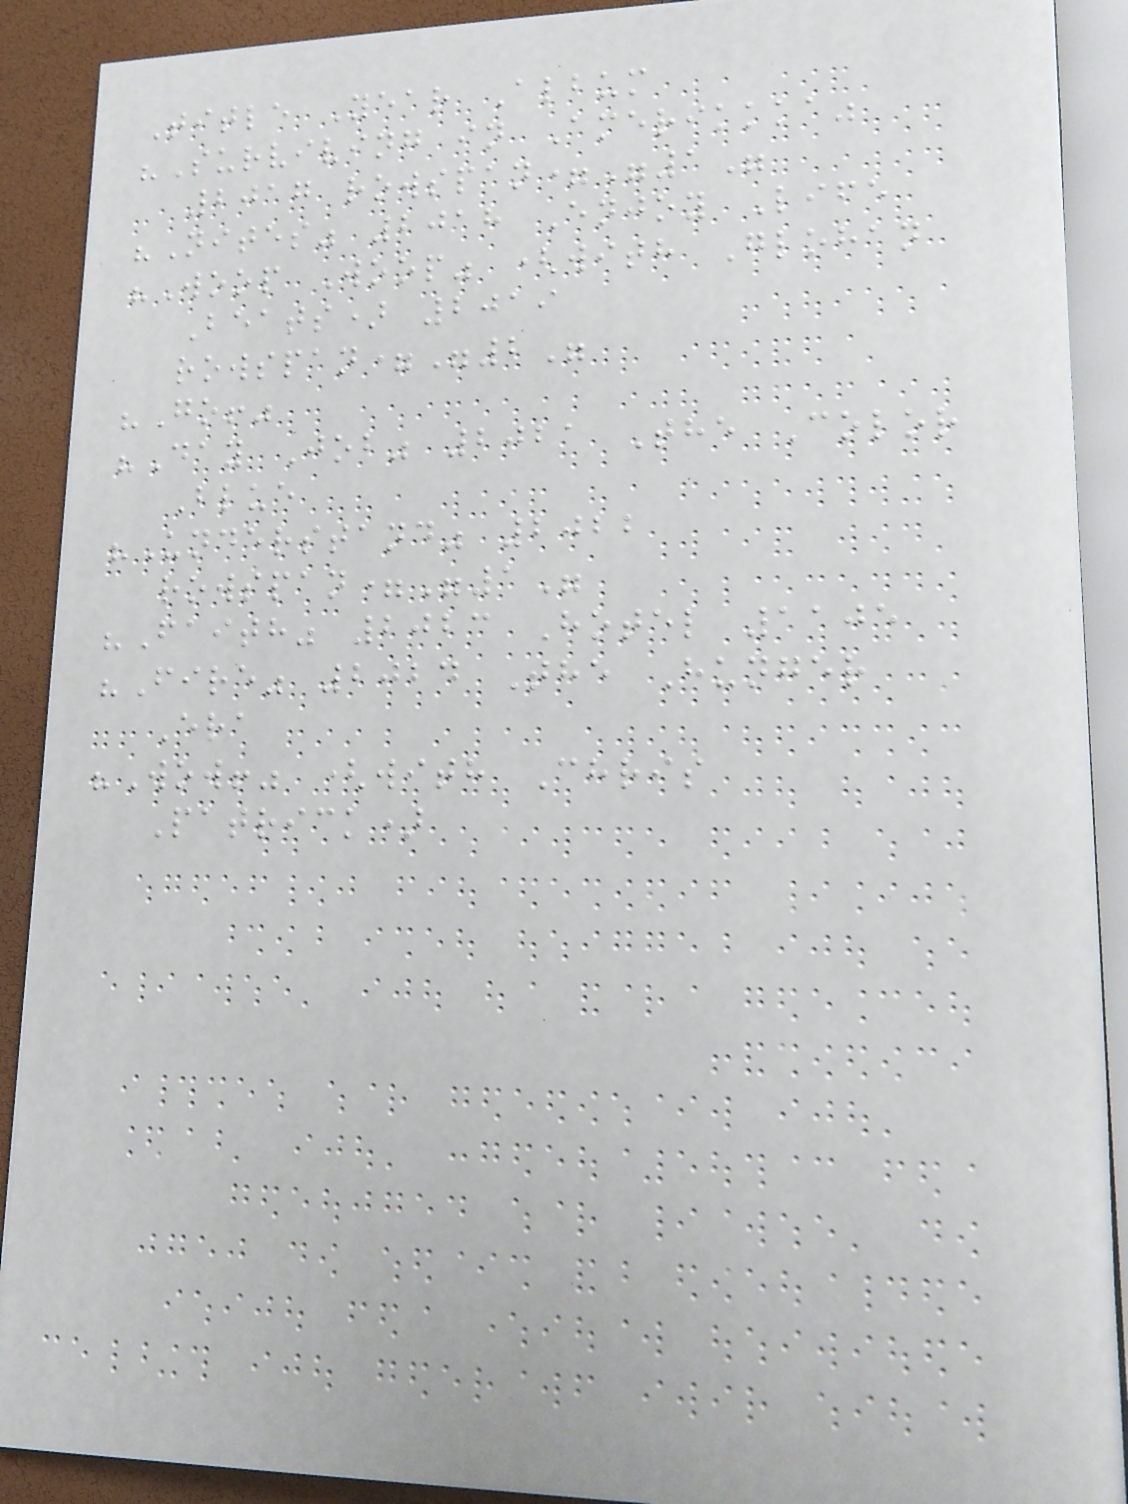Title Year Album
"Surviving in Amerikkka"
2017 rowspan="1"
"Nites" 2018 Enjoy Life
"Woop Woop" (with Glohan
Beats) 2019
rowspan="2"
"Go!"
"Day Job" 2021 The Color
Blue
"Understand" 2022
rowspan="1"
"Faith" 2023 Hotel 1105
"Fire" 2024 The Hunger
Era
"Wow!" (with Chris
Patrick)
